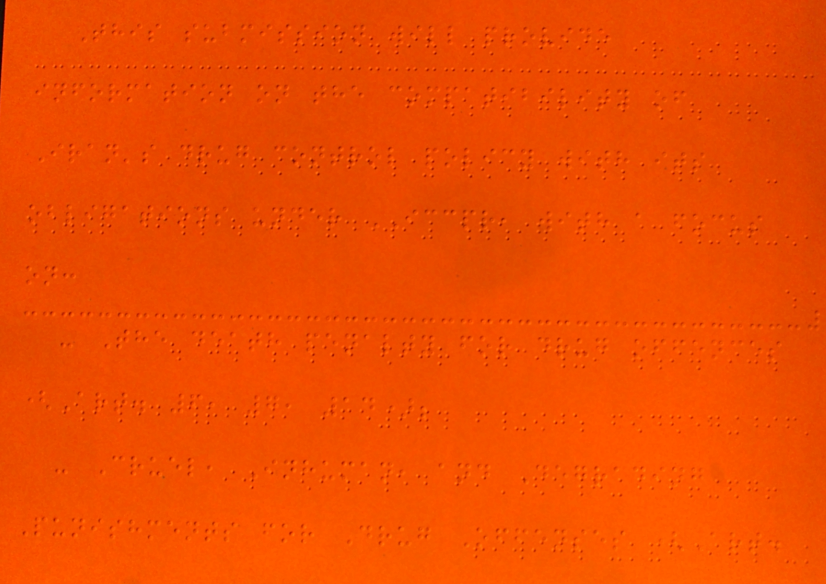This submission will provide
information on the compatibility of
Iran's drug control policy with its
obligations under ICCPR, with a focus
on:
- The death penalty for drug offences
(Art. 6, 7, 14);
- Cruel, Inhuman, and Degrading
Punishments for Drug Offenses (Art.
